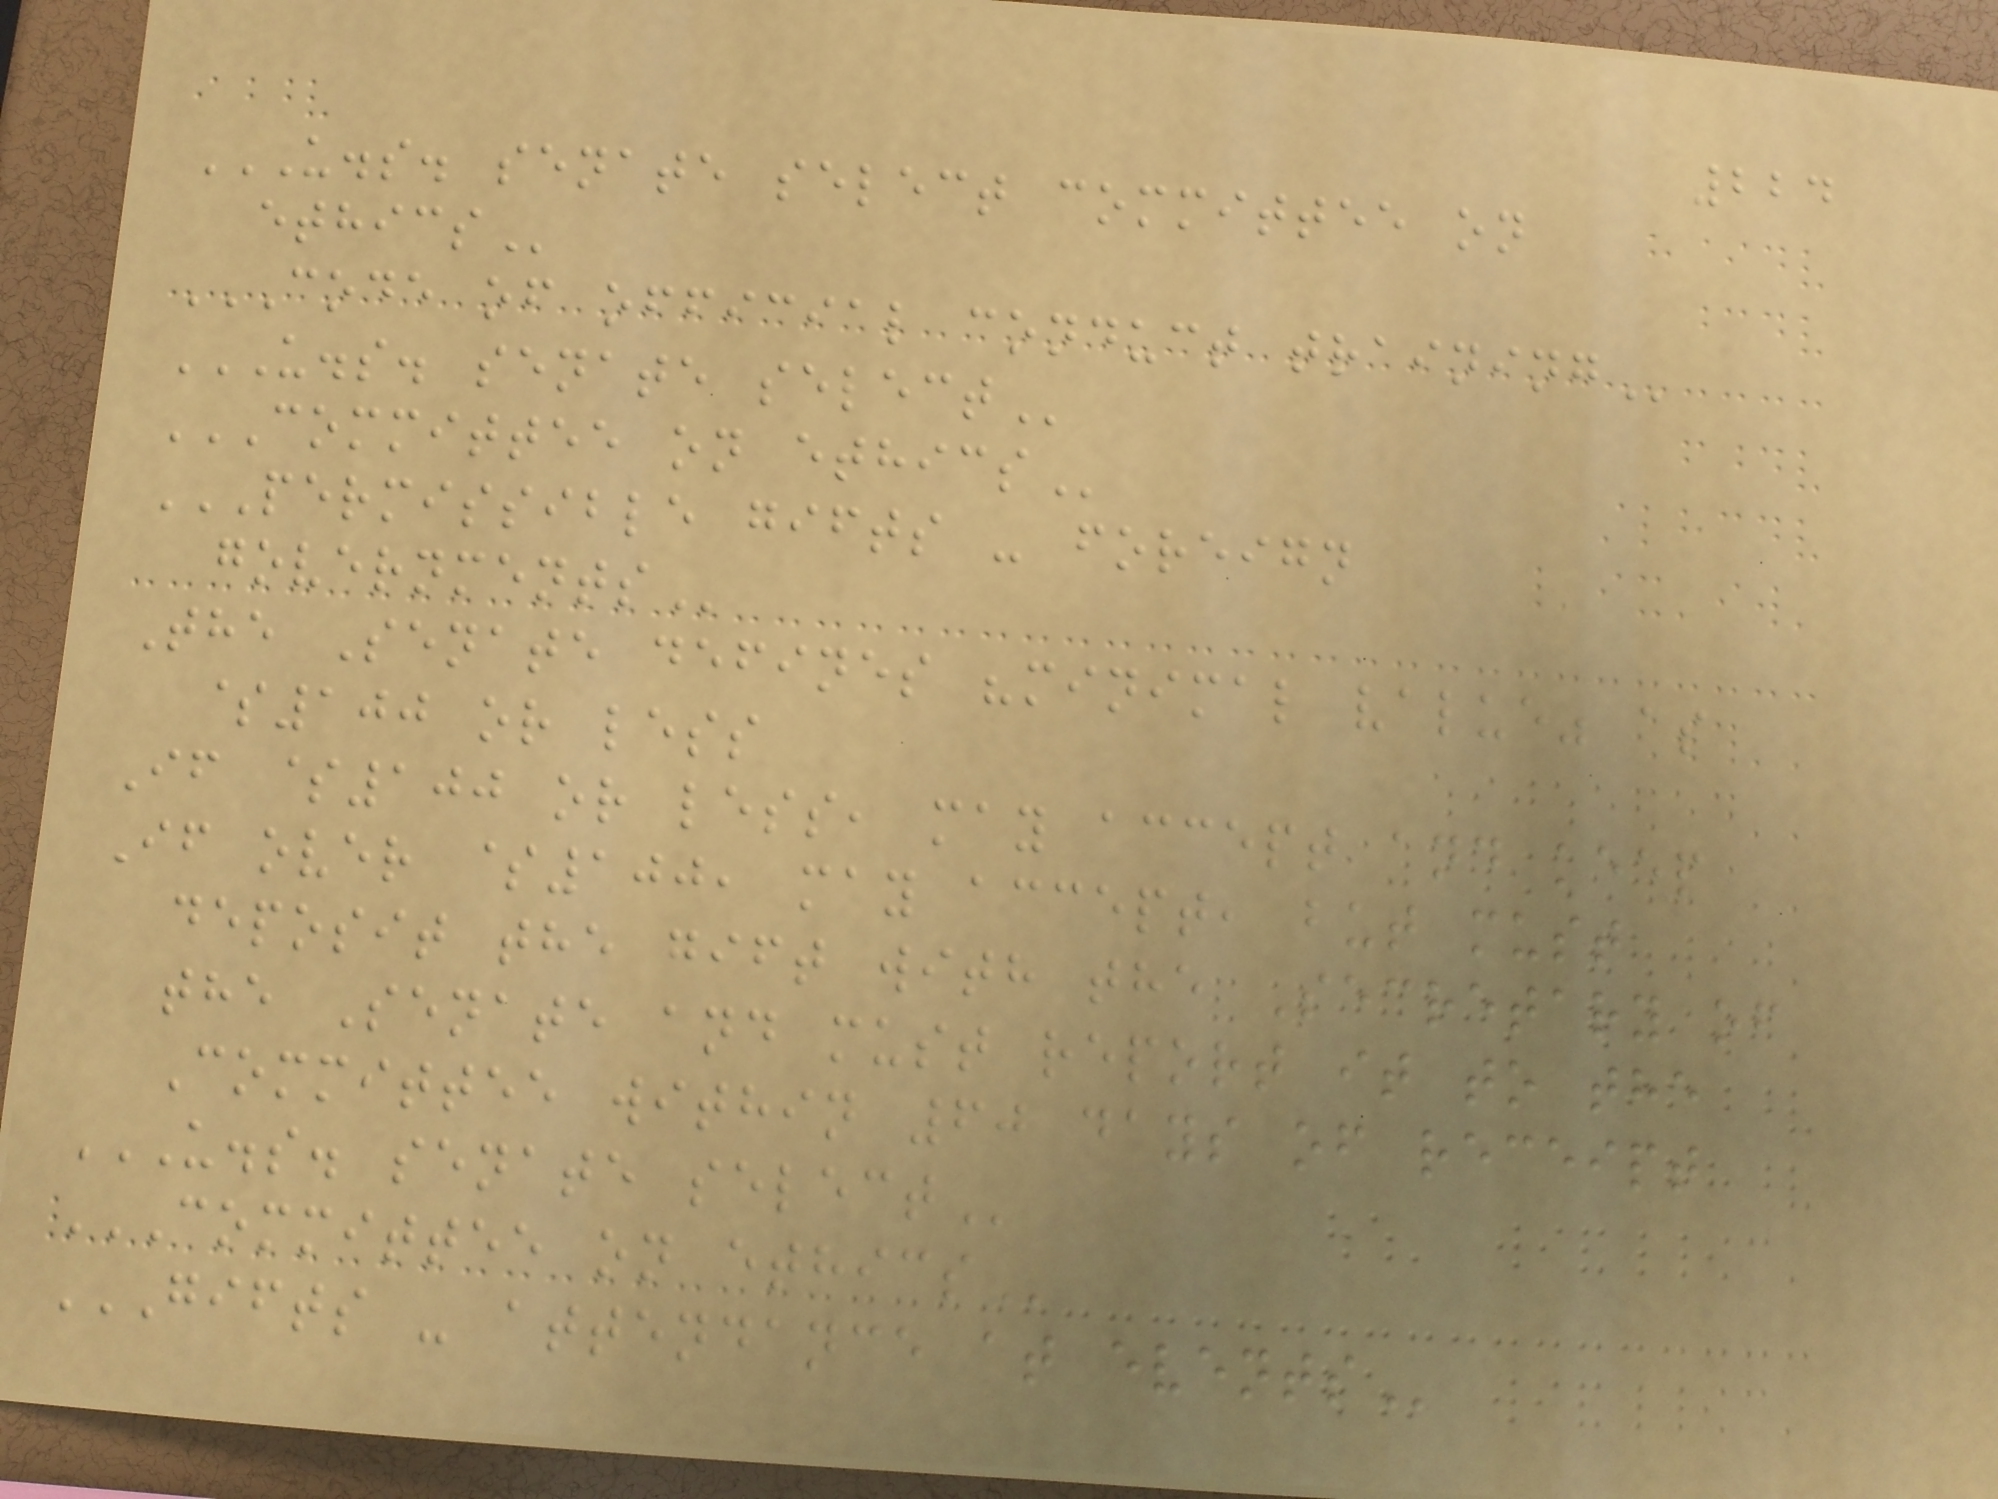224
U.S. SENATE SELECT COMMITTEE ON
ETHICS
CODE OF OFFICIAL CONDUCT TRAINING
U.S. SENATE SELECT
COMMITTEE ON ETHICS
PERMISSIBLE GIFTS - FOREIGN
GOVERNMENTS
The Senate defines "minimal value" as
$100 or less
If $100 or less, may accept and keep
If over $100, may accept, but must
deposit the gift with the Secretary of
the Senate and must report it to the
Committee within 60 days of receipt
U.S. SENATE SELECT
COMMITTEE ON ETHICS
GIFTS - ATTENDANCE AT EVENTS
